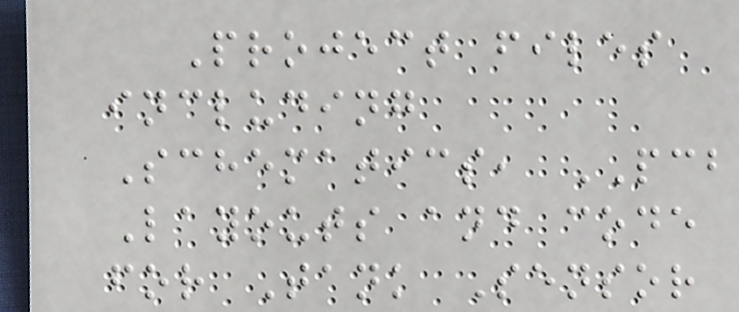Project files
including
Schematics, PCB
Layouts and code
for Tank Sensor
